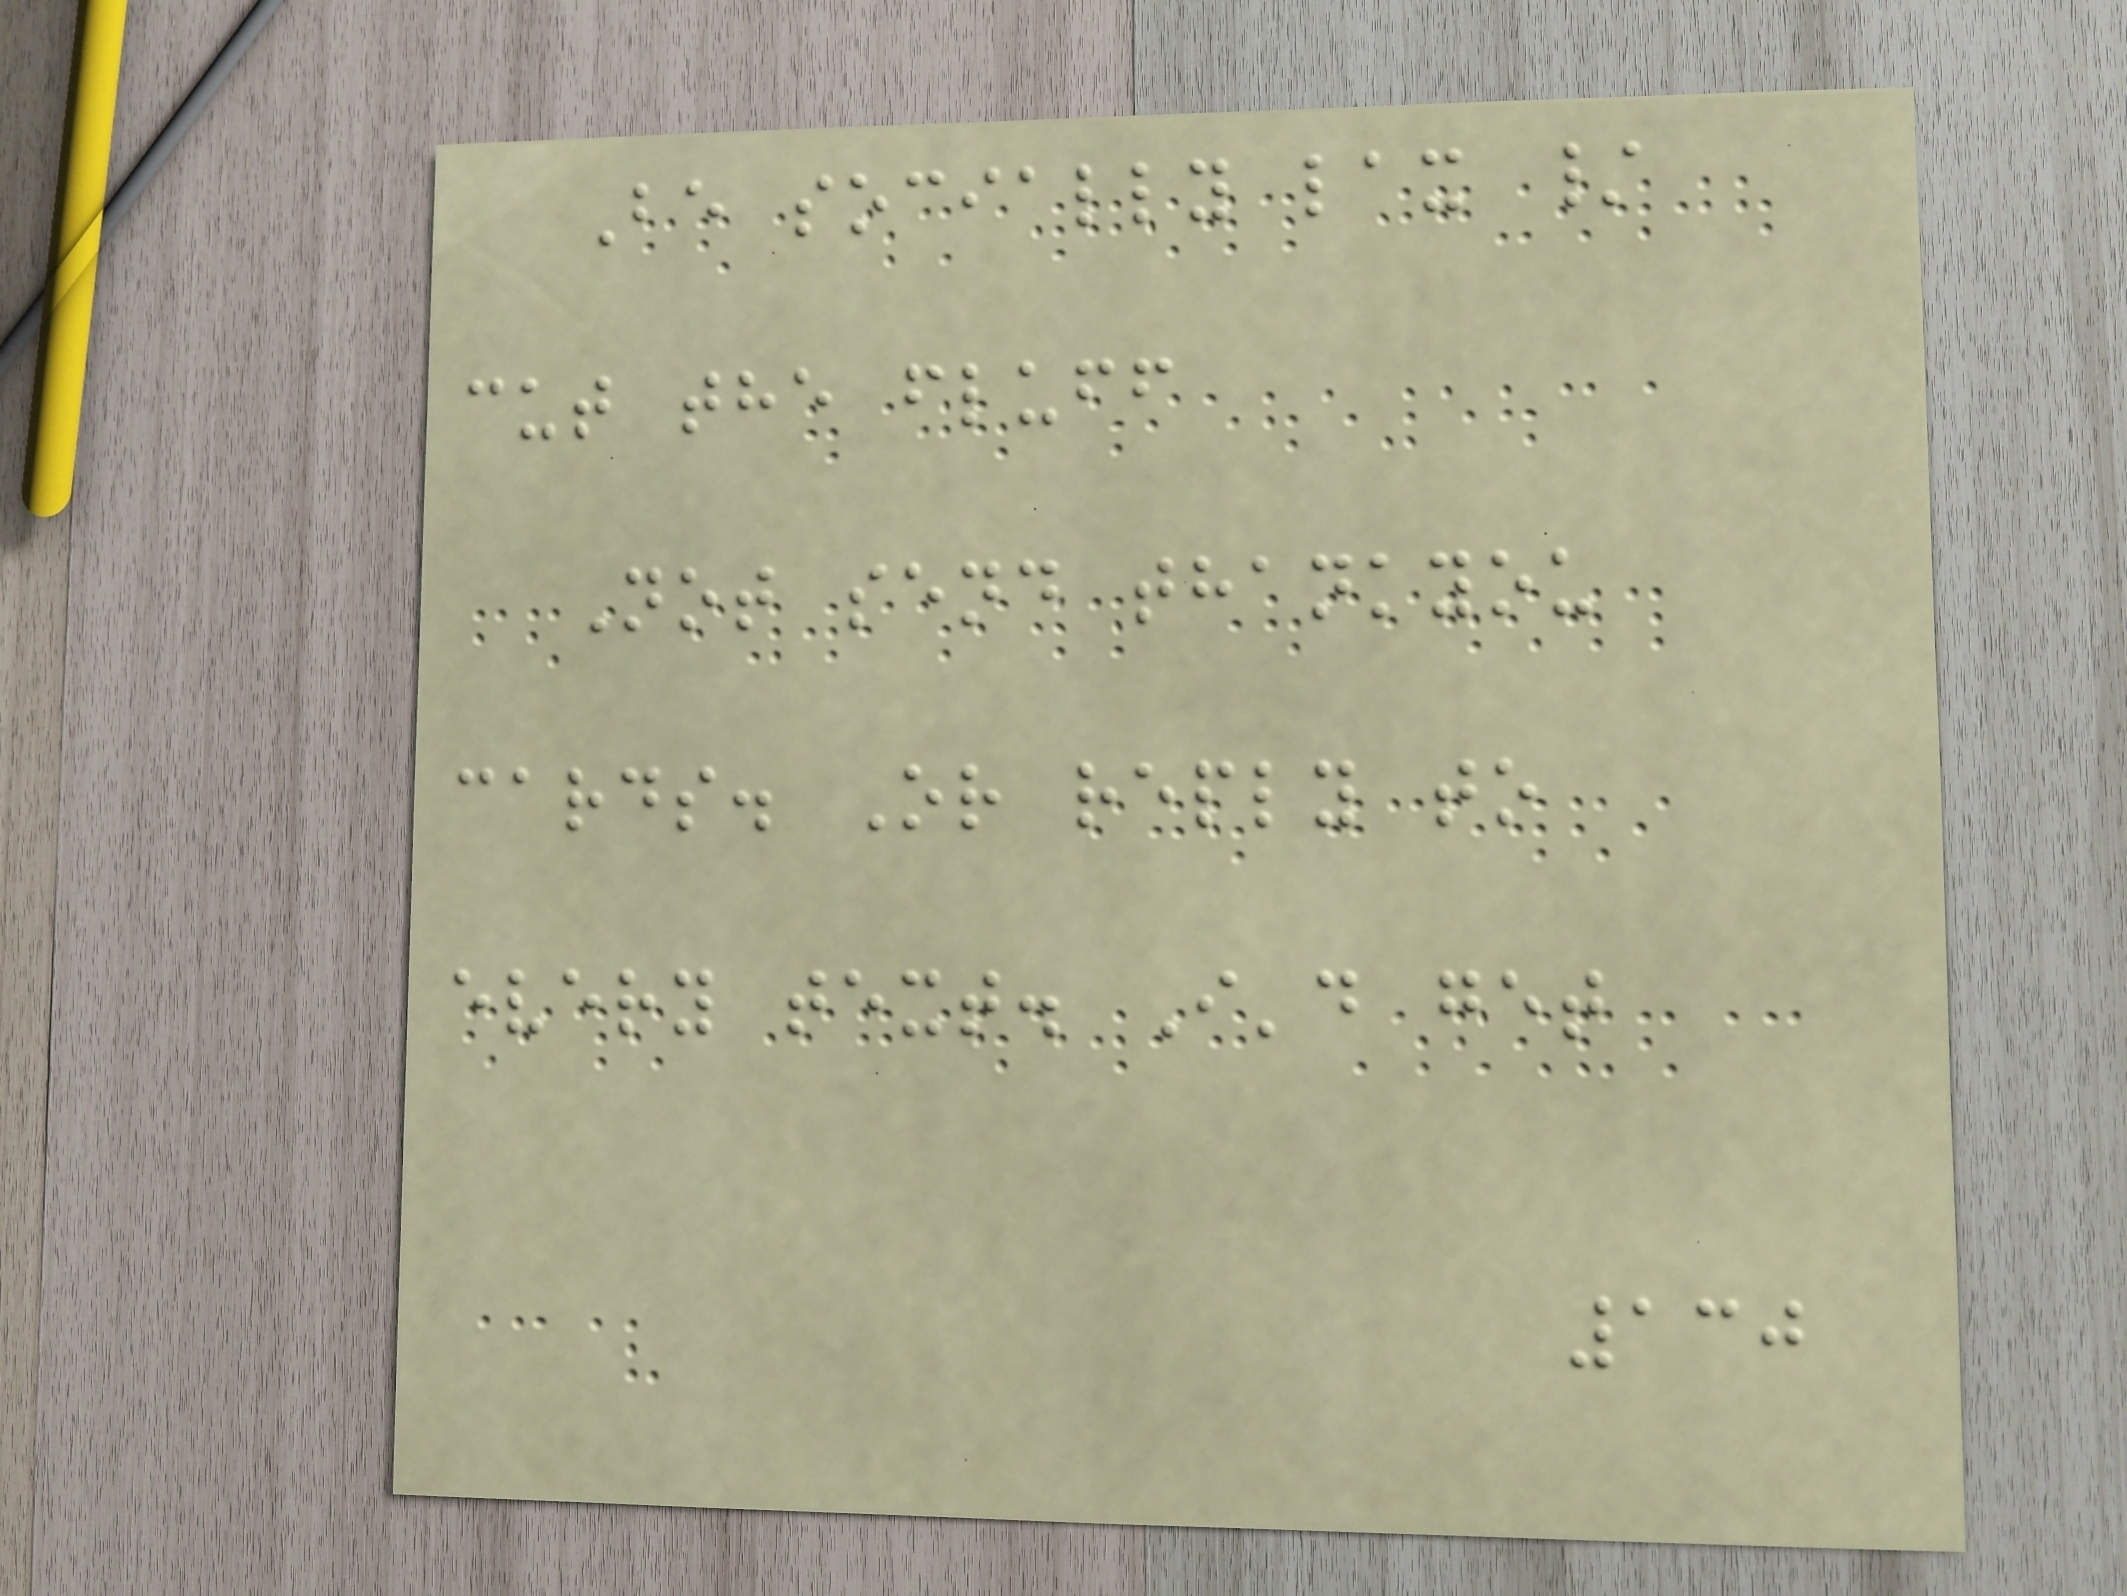Be socially lax /
cut the fluff
Not send thankyou
cards. Or reply to
every text. I'd get
130
